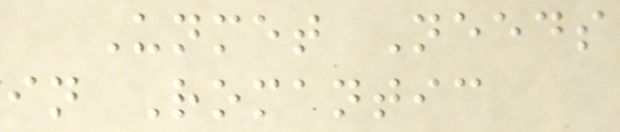Unmet Needs
in Romantic
